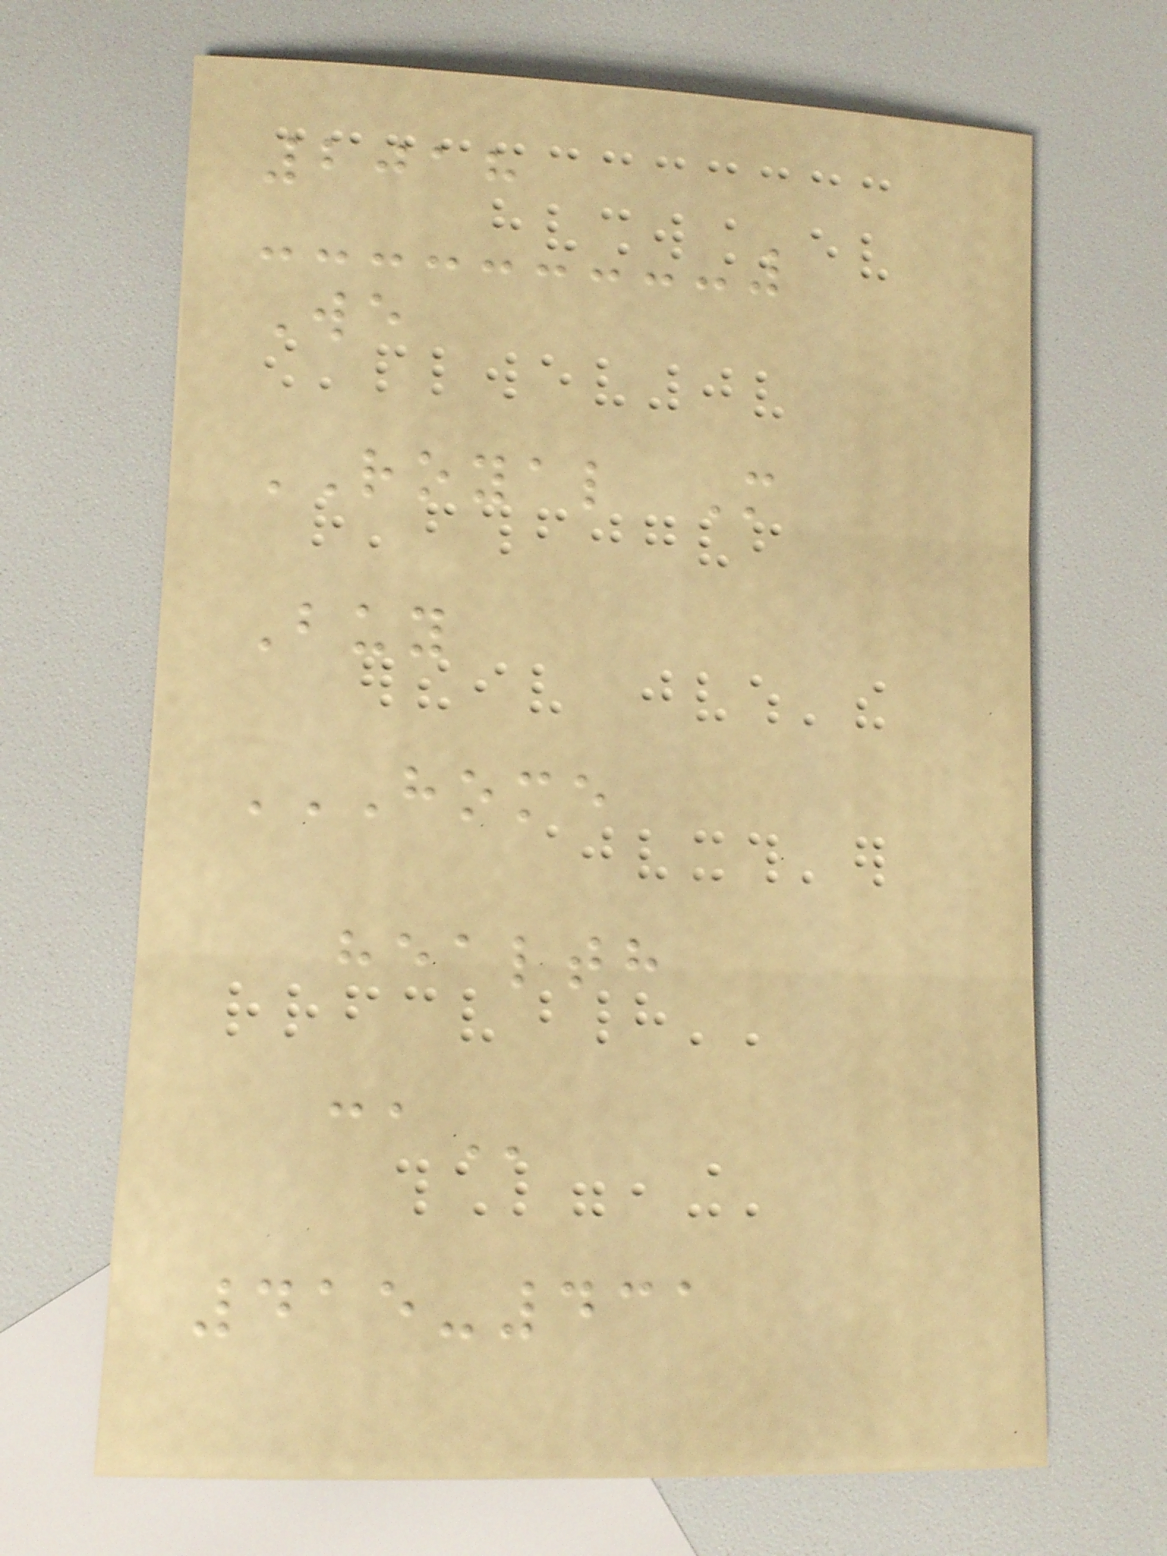2018
We
ROYAL M
Buy
HOME
HEALTH
CA
415-431
